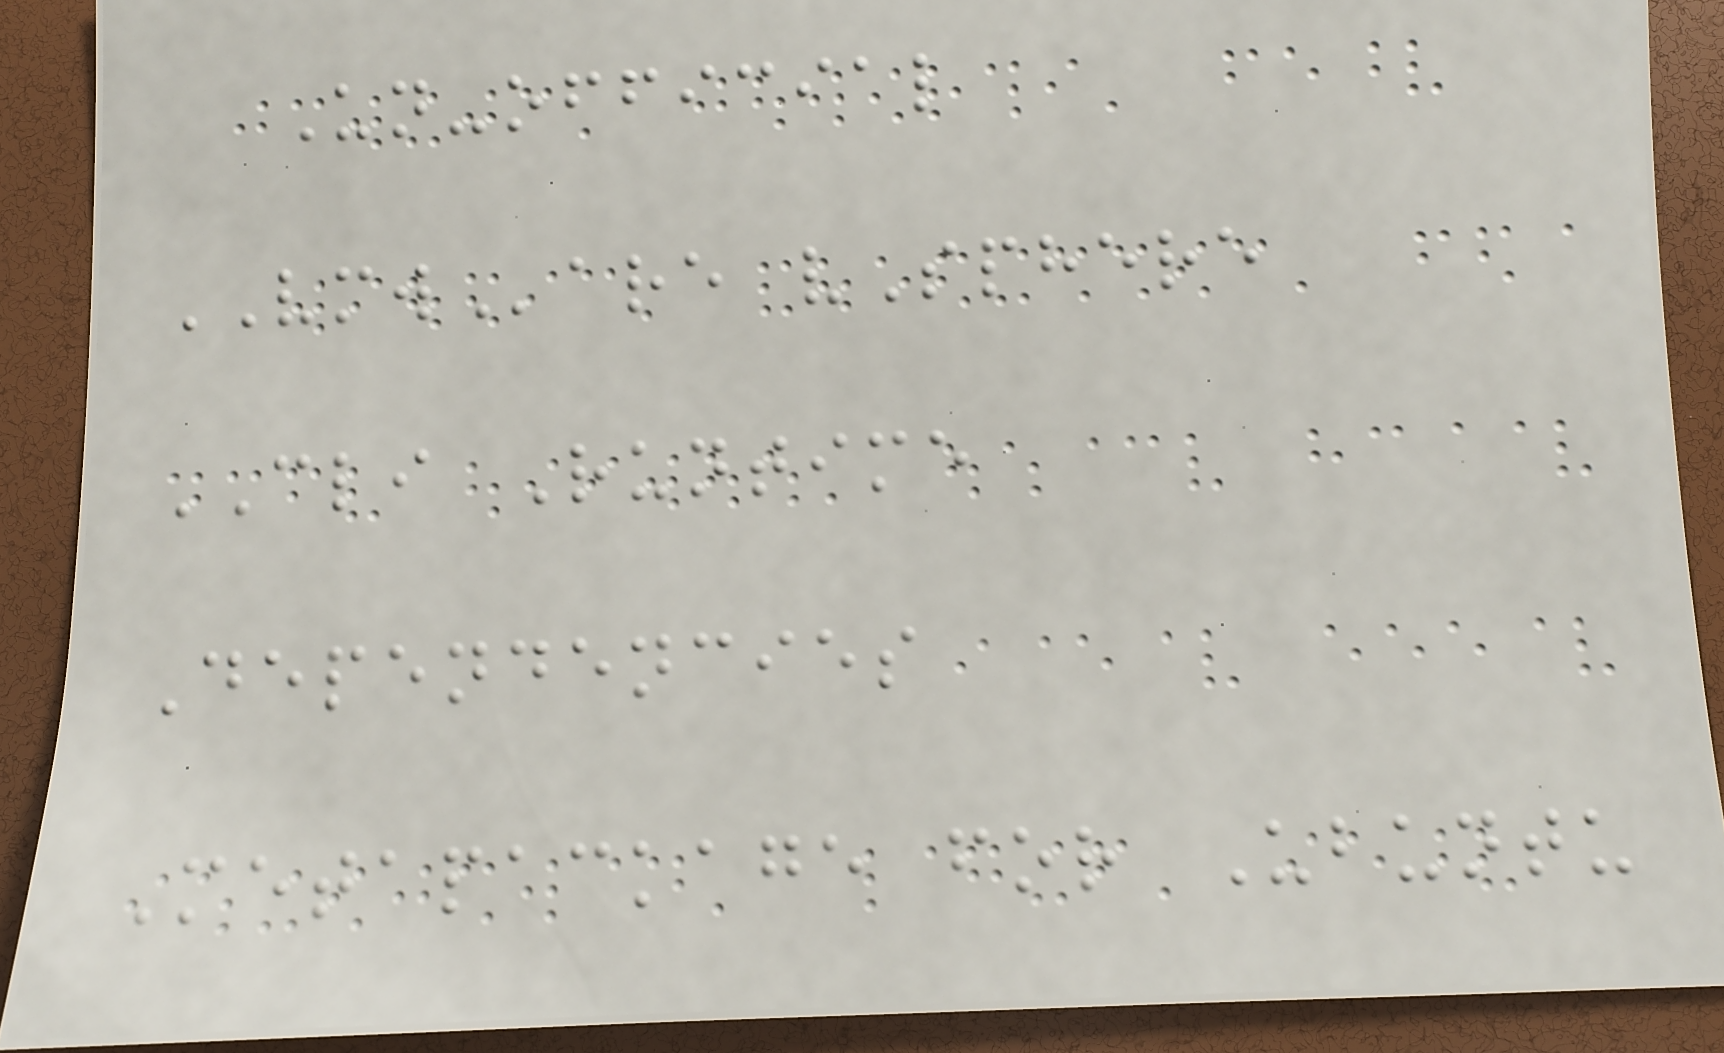Un-official
VMWare vSphere
CLI Runtime
Dependencies
Metapackage for Ubuntu
